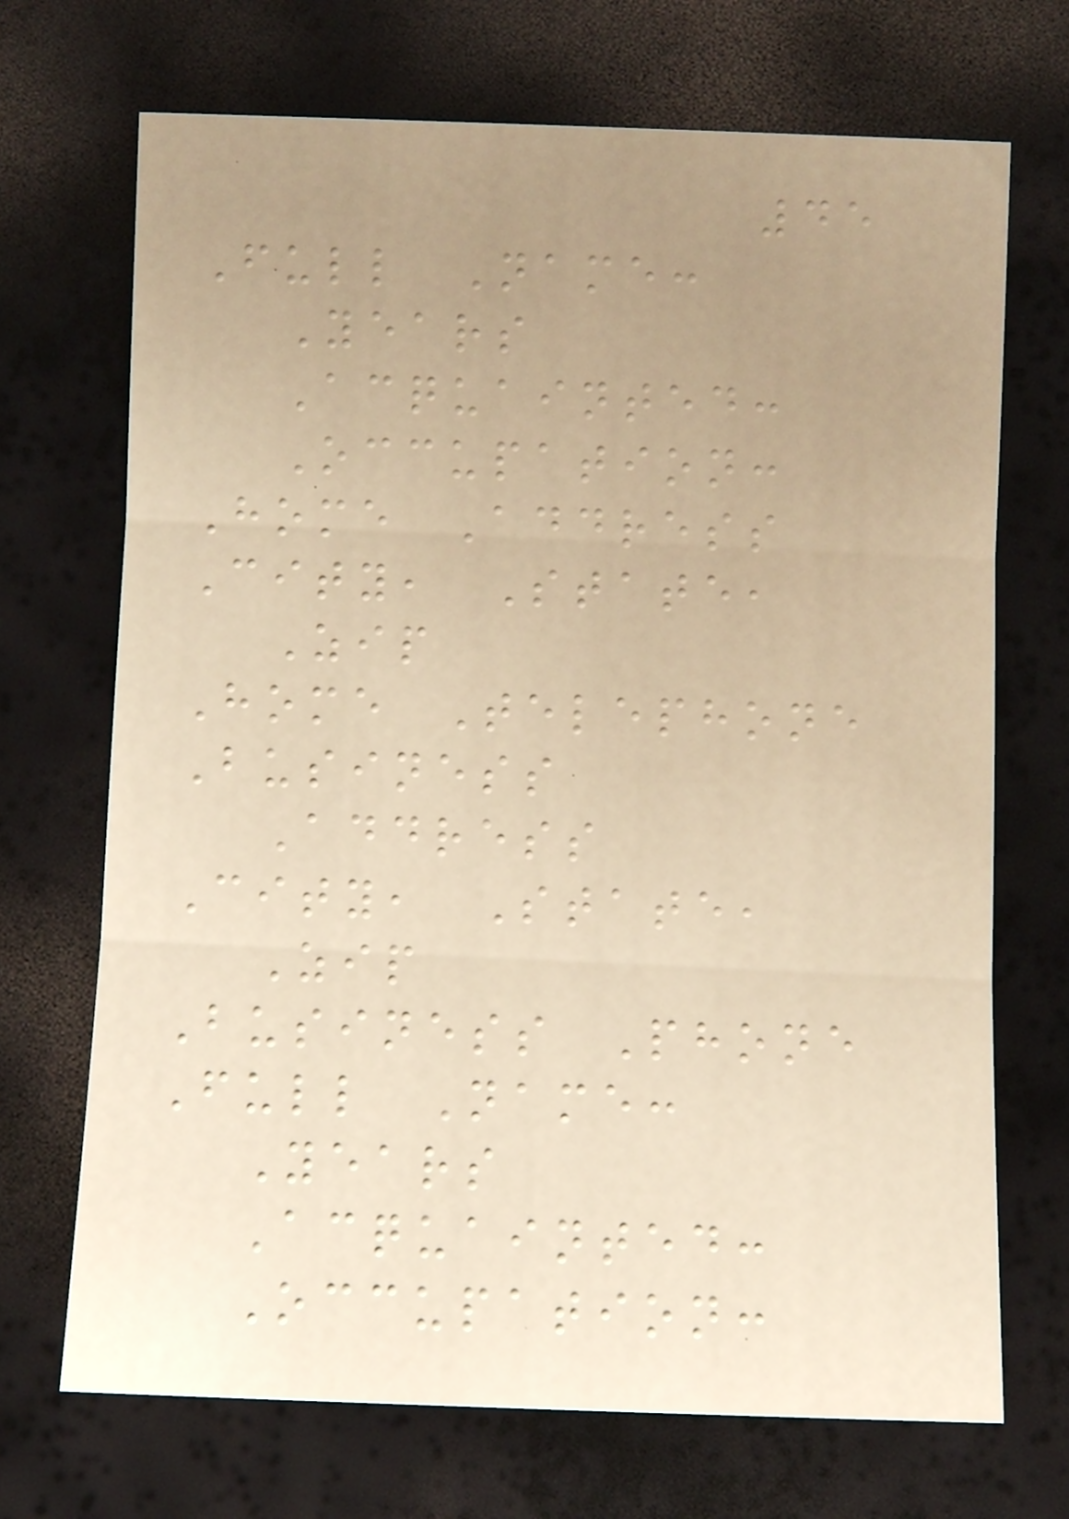45
Full Name:
Years
Acquainted:
Occupation:
Home Address
City, State,
Zip
Home Telephone
Business
Address
City, State,
Zip
Business Phone
Full Name:
Years
Acquainted:
Occupation:
